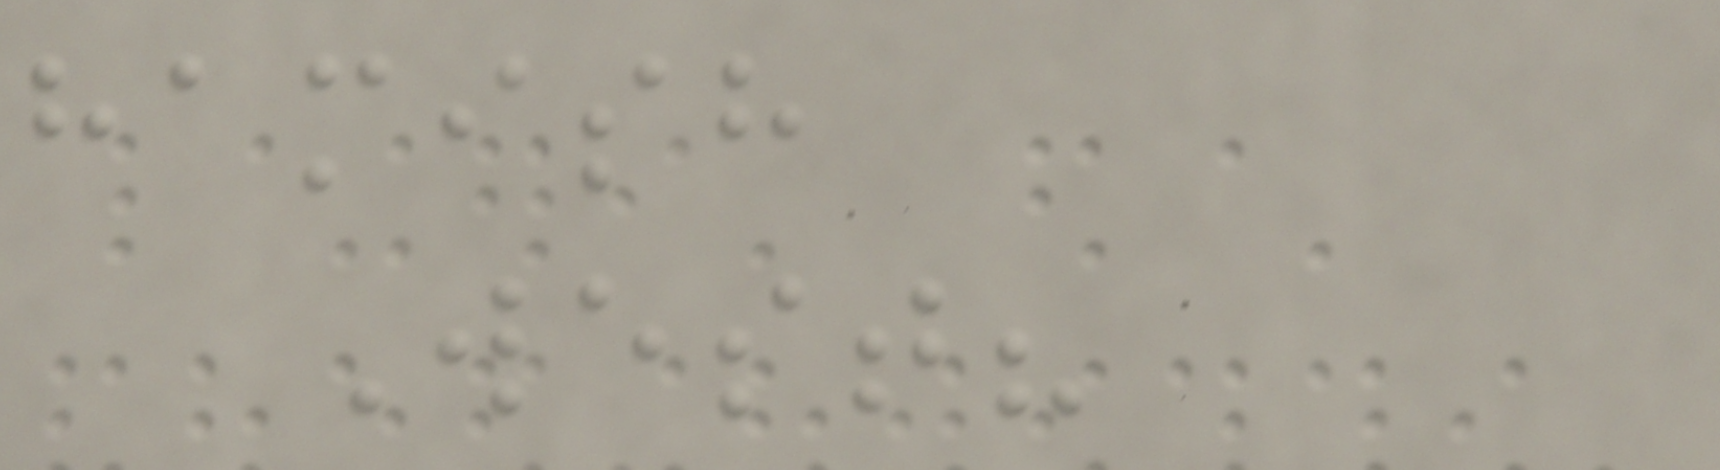hamish
West?
